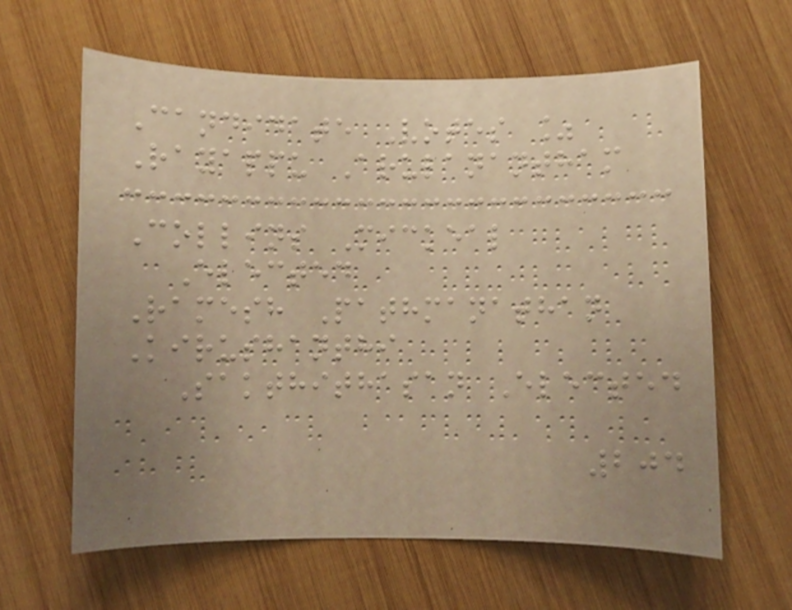Candidate Votes %
Rayappu Arulanantham
Collins Mickeal
Elected
Ramesh Pathmanathan
Kirushanthi
Sakthithasan Elected
204
